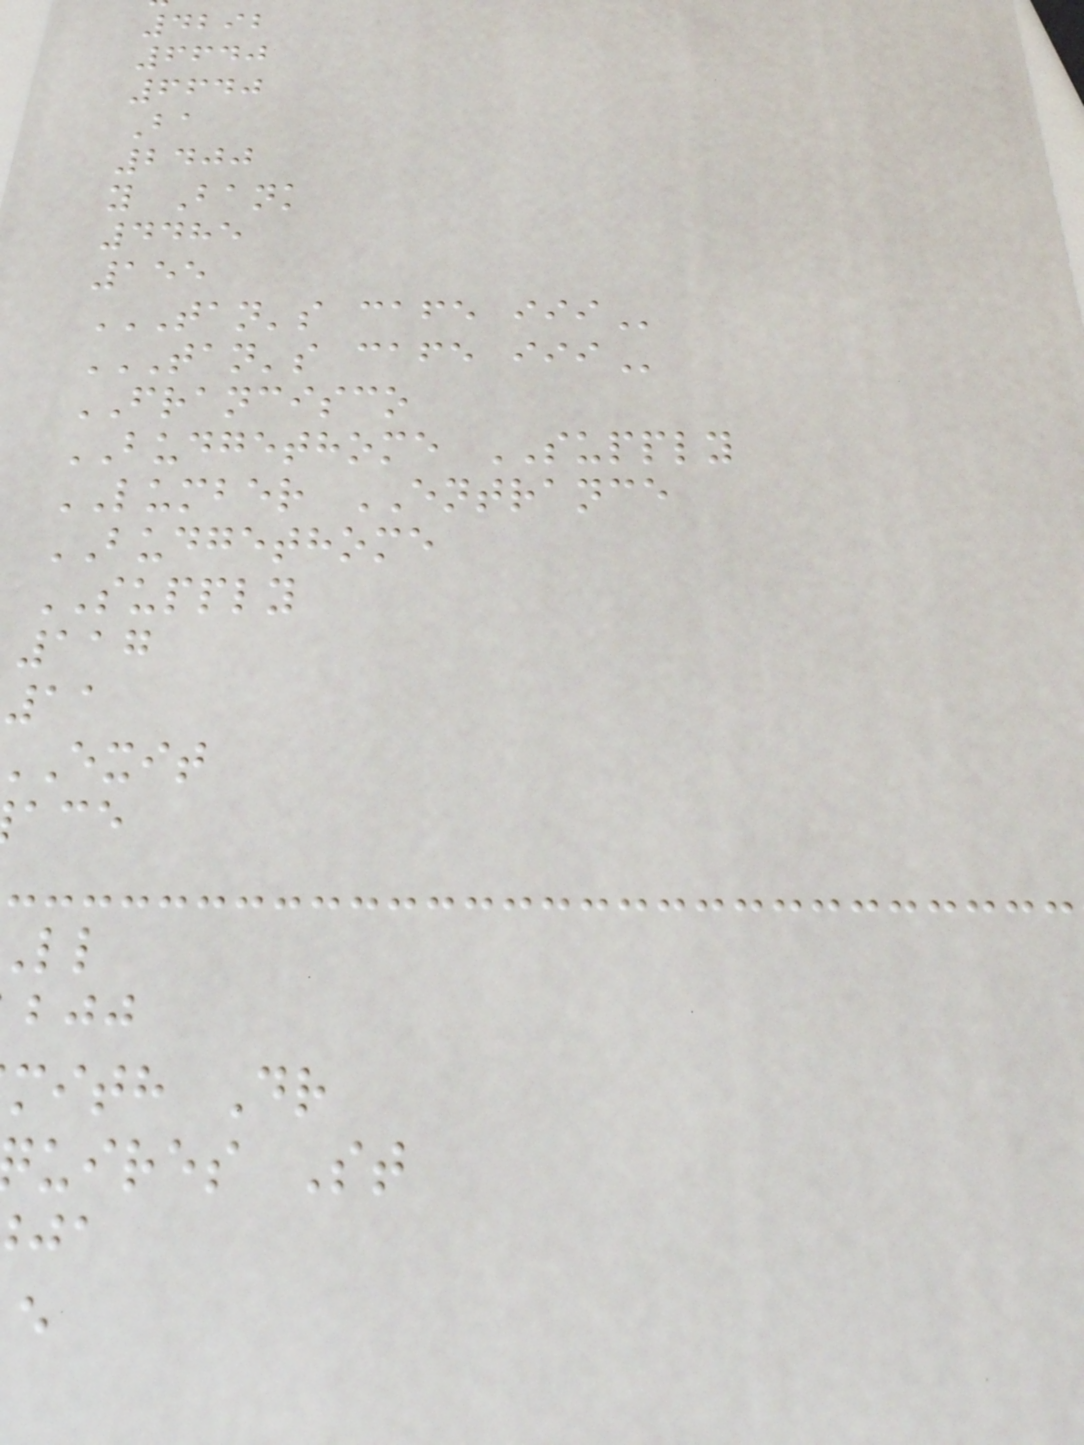4292
6640
6640
Ba
2400
y Bank
4485
155
TAN'S CAFE III
TAN'S CAFE III
FRANCISCO
BUDGETHOME SUPPLY
LUMBER ENTRANCE
BUDGETHOME
SUPPLY
117
11
exit
mith Dr
uires St
